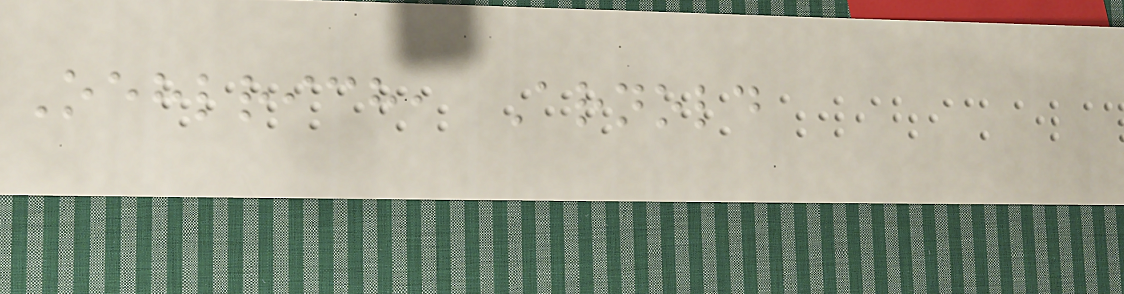Oehlrich, Arnold
